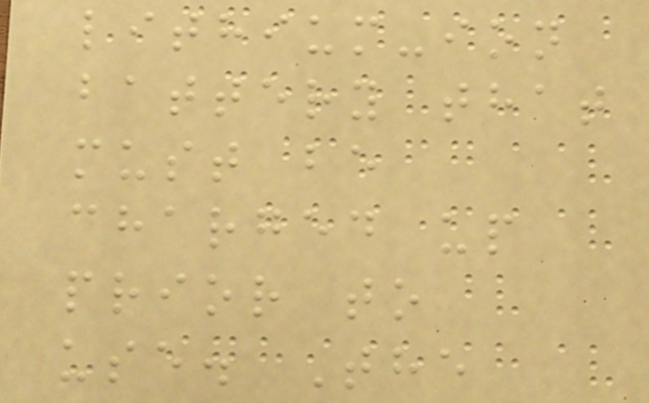lithium-ion
battery that
must be
charged up
prior to
use. The
